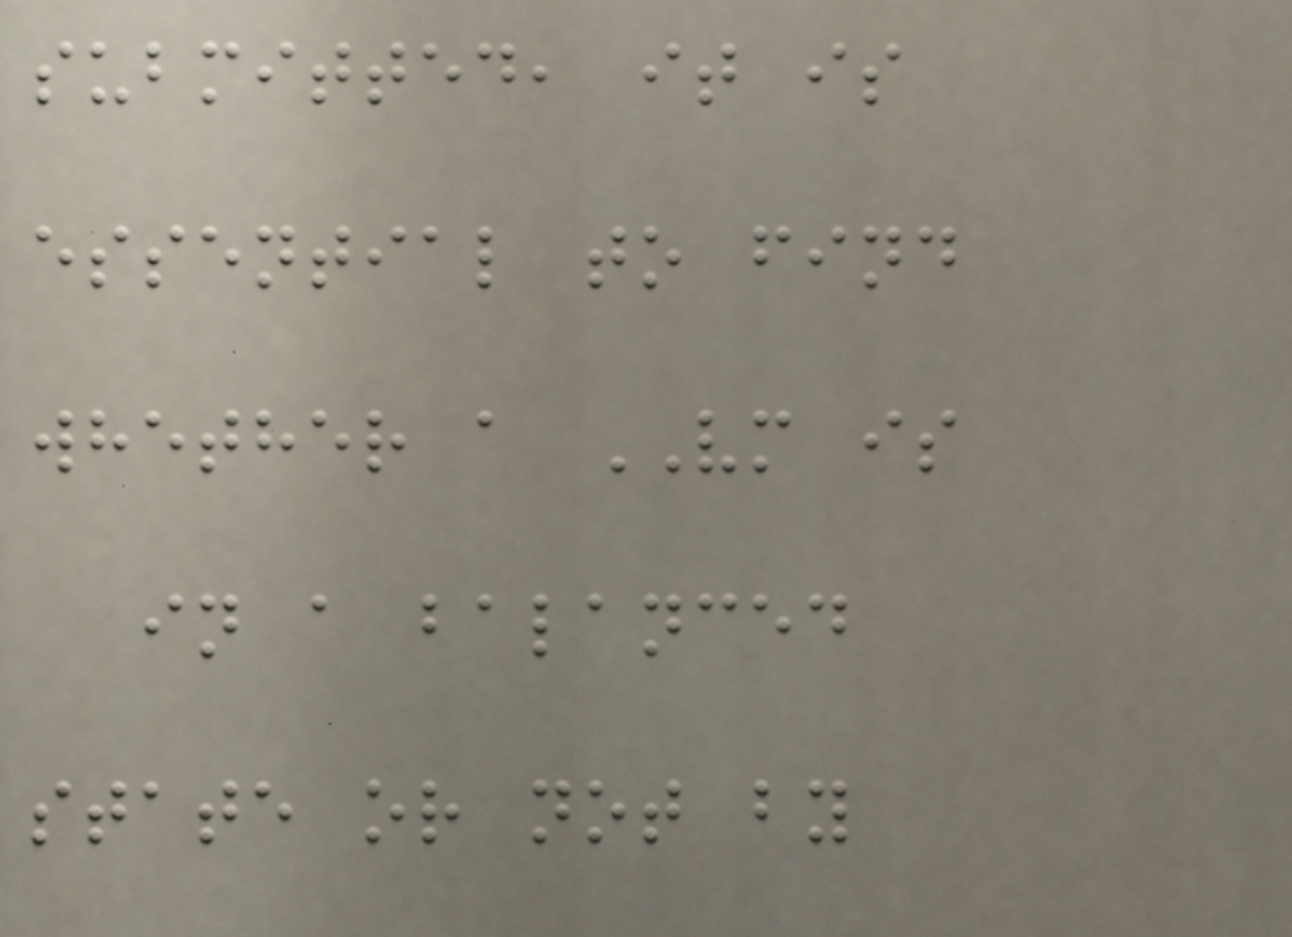submitted, it is
essential to find
whether a VM is
in a balanced
state or not by
